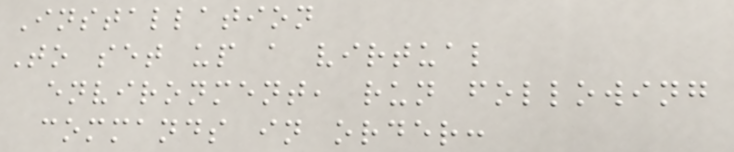Installation
To set up a virtual
environment, run following
commands in order:
